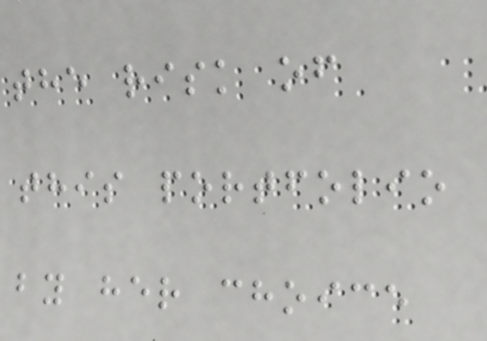the risk of
this portfolio
by her choice
